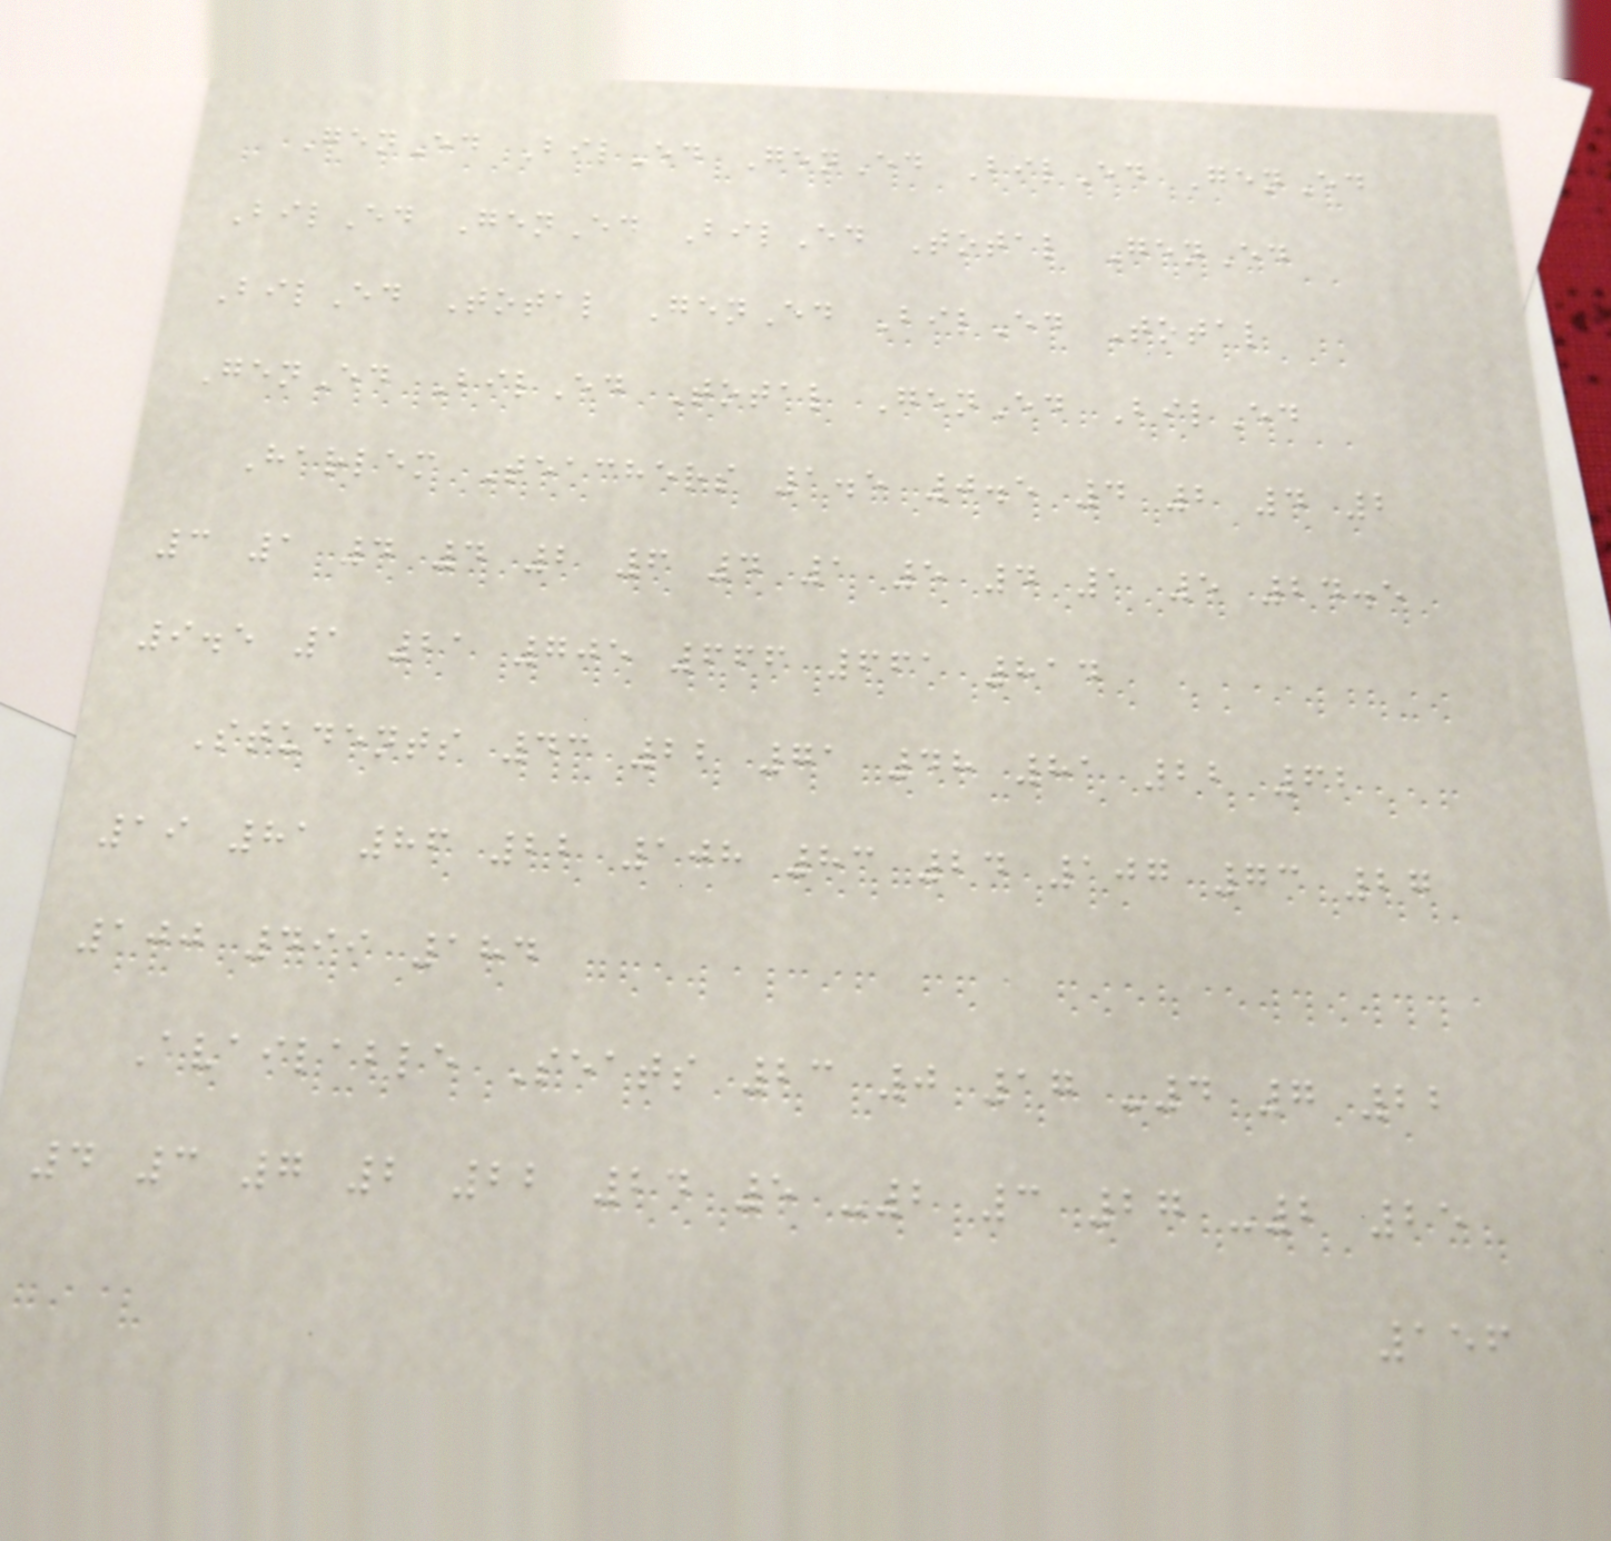GenEd BilEd GenEd BilEd GenEd
BilEd GenEd BilEd Total GenEd
BilEd Total GenEd BilEd Total
GenEd BilEd Total GenEd BilEd
Harlem Teachers 1.5 0.5 4 2 4 2
3 1 4 4 2 6 4 1 5 4 1 5 24.5
9.5 1 21 705 666 661 814
Students 43 22 71 48 81 22 62
19 81 86 22 108 83 24 107 73 27
100 499 184
Available Seats 23 0 17 -4 7 22
4 3 7 2 22 24 5 -2 3 27 -2 25
156
